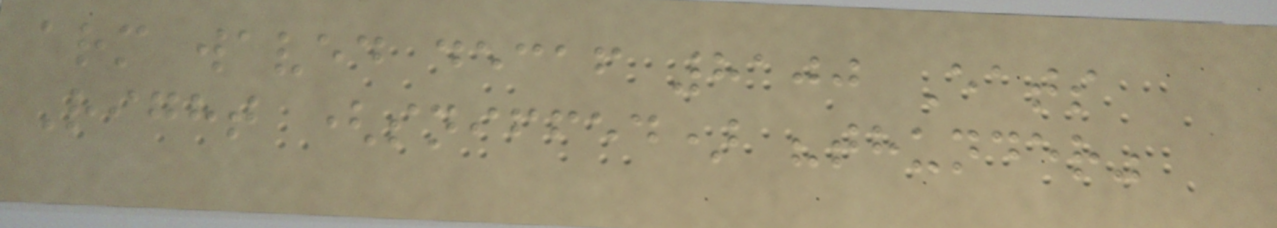arm waved decaf 8100 Eats
Right (sniffed) "thunder"
